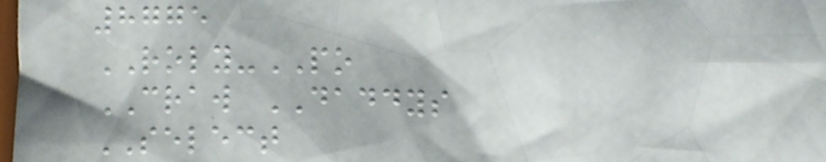8775
ROLY-PO
CRAW DADDYS
SELECT
